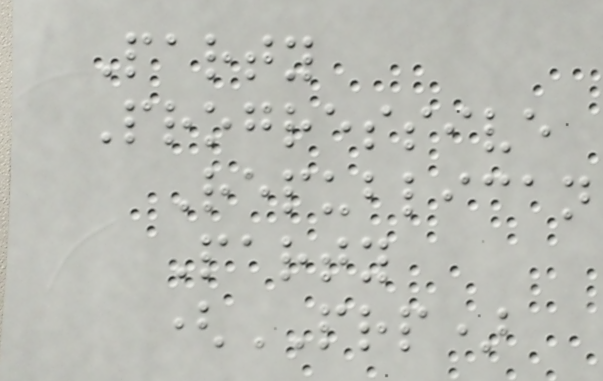Party
Progressive
Republican
Party
(PRP)
